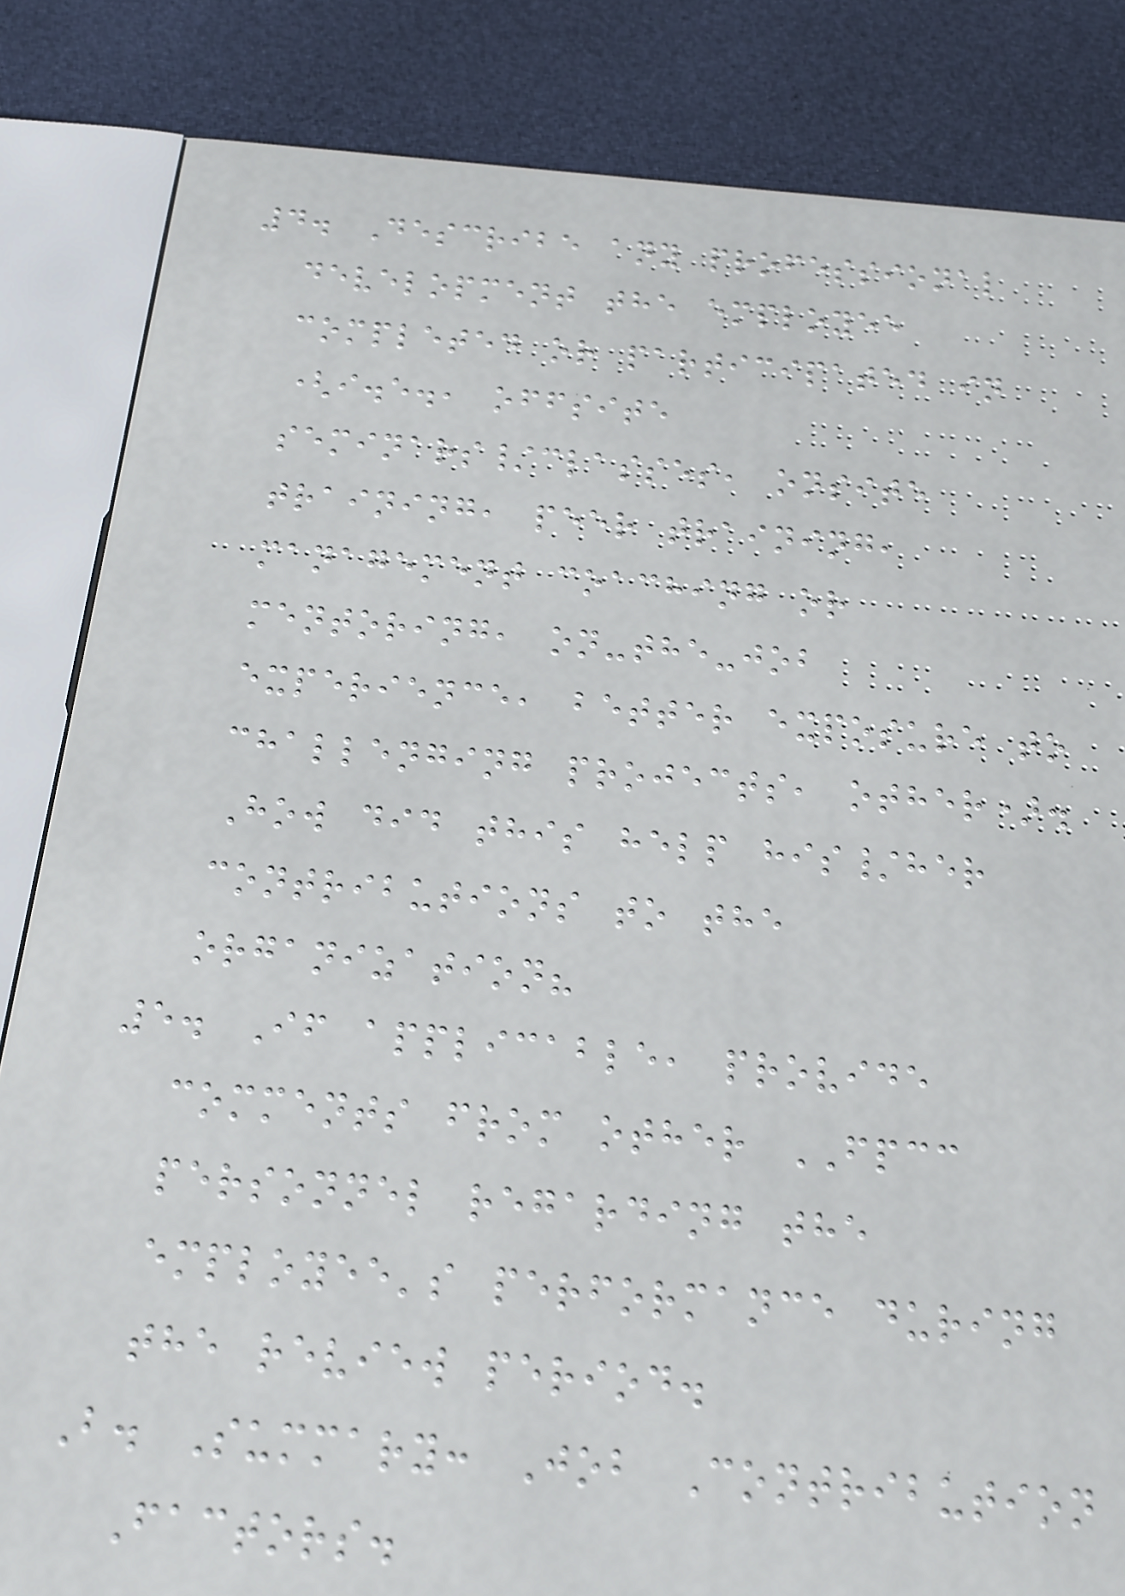4. Describe any professional
development the employee
completed or participated in
(i.e., offsite
seminars/classes, onsite
training, peer training,
management coaching or
mentoring, on-the-job
experience, better exposure to
challenging projects, other).
How did this help his/her
contributions to the
organization?
5. If applicable, provide
comments from other FPCC
personnel regarding the
employee's performance during
the review period.
B. Summary: Job Contribution
Factors.
